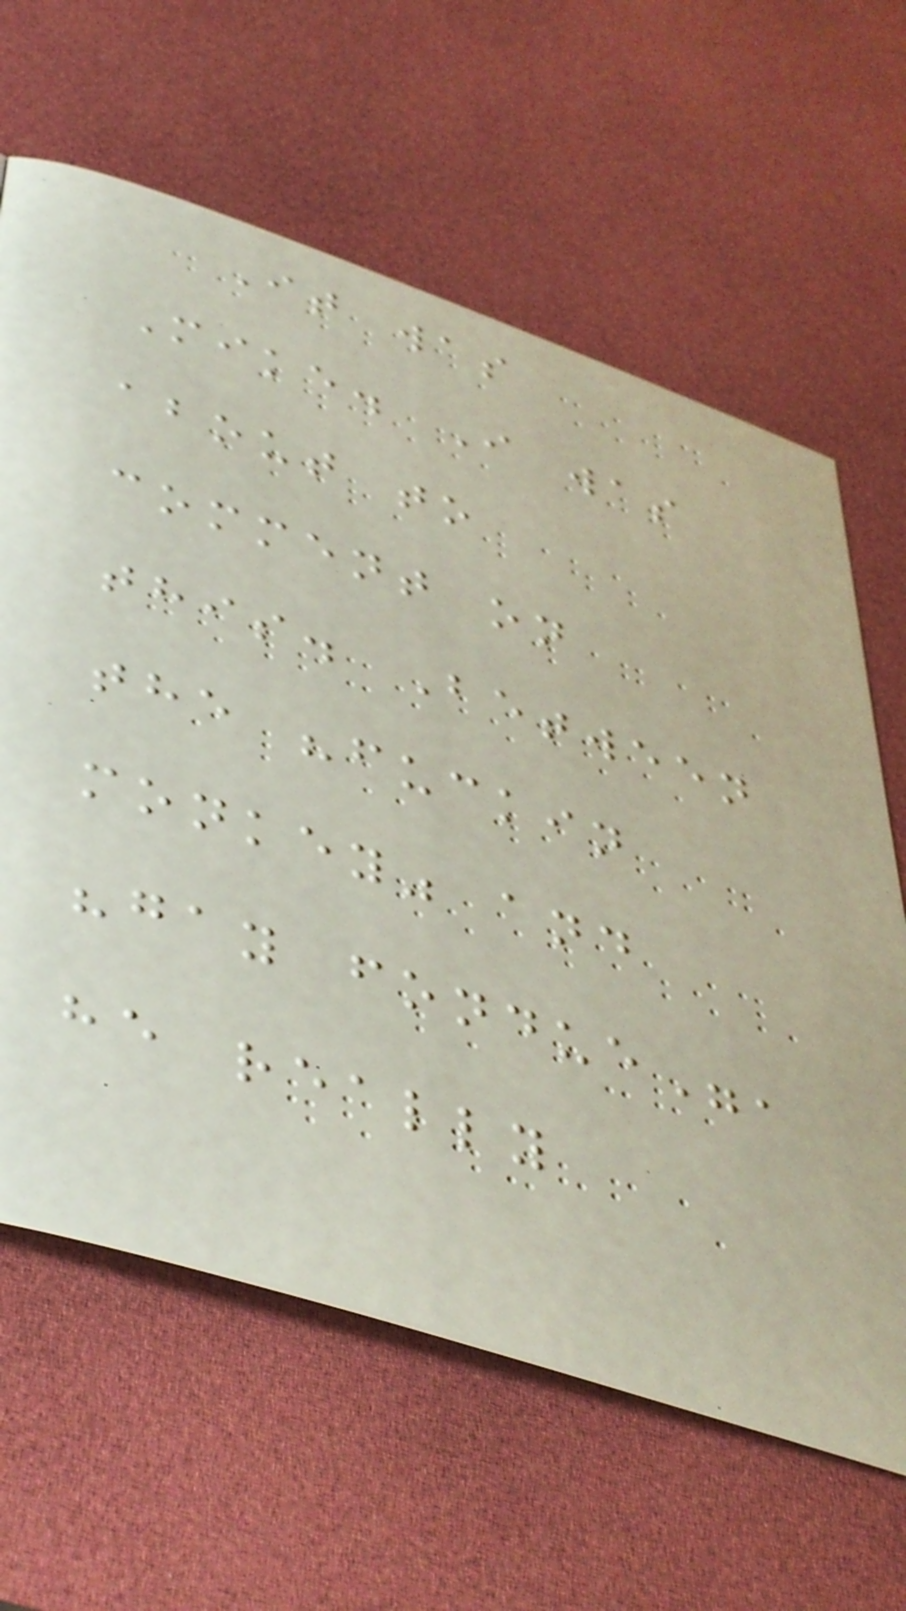It was
Mike. I was
about to
comment on
this. Between
the "fuckin
monkey" and
"gay fondue",
he really
